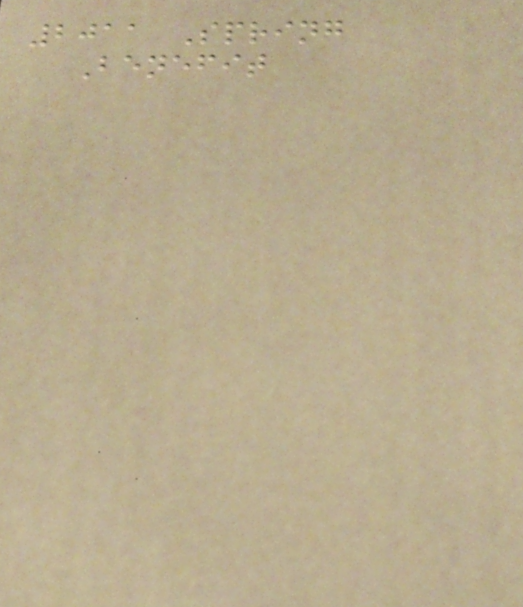2011 Spring
Benefit
